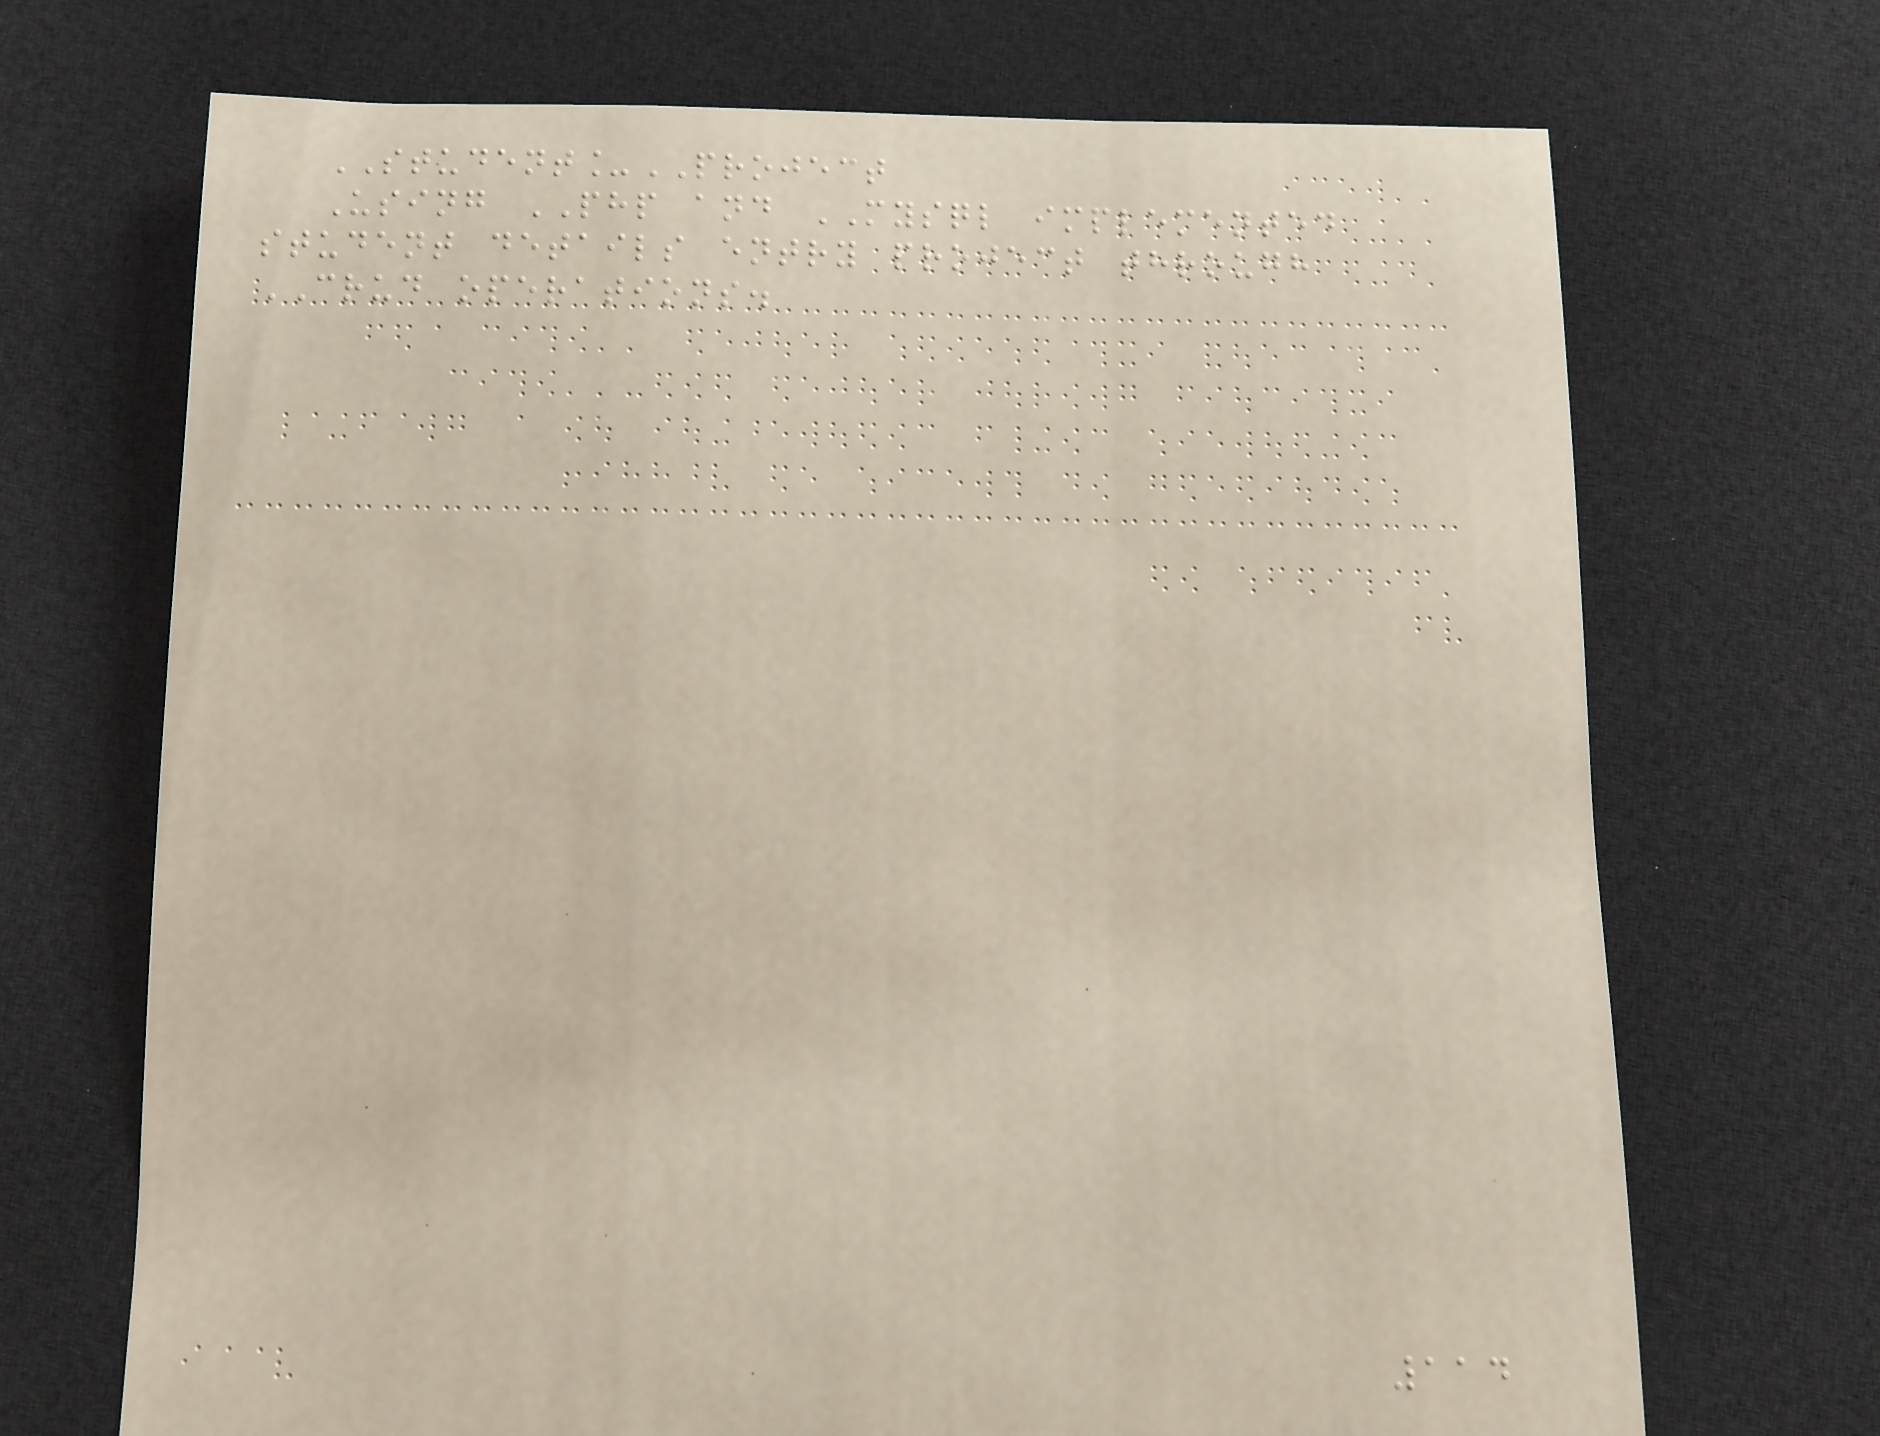STUDENT_PROJECT
Using PHP and MYSQL implemented
student details entry project through
CRUD operations.
114
